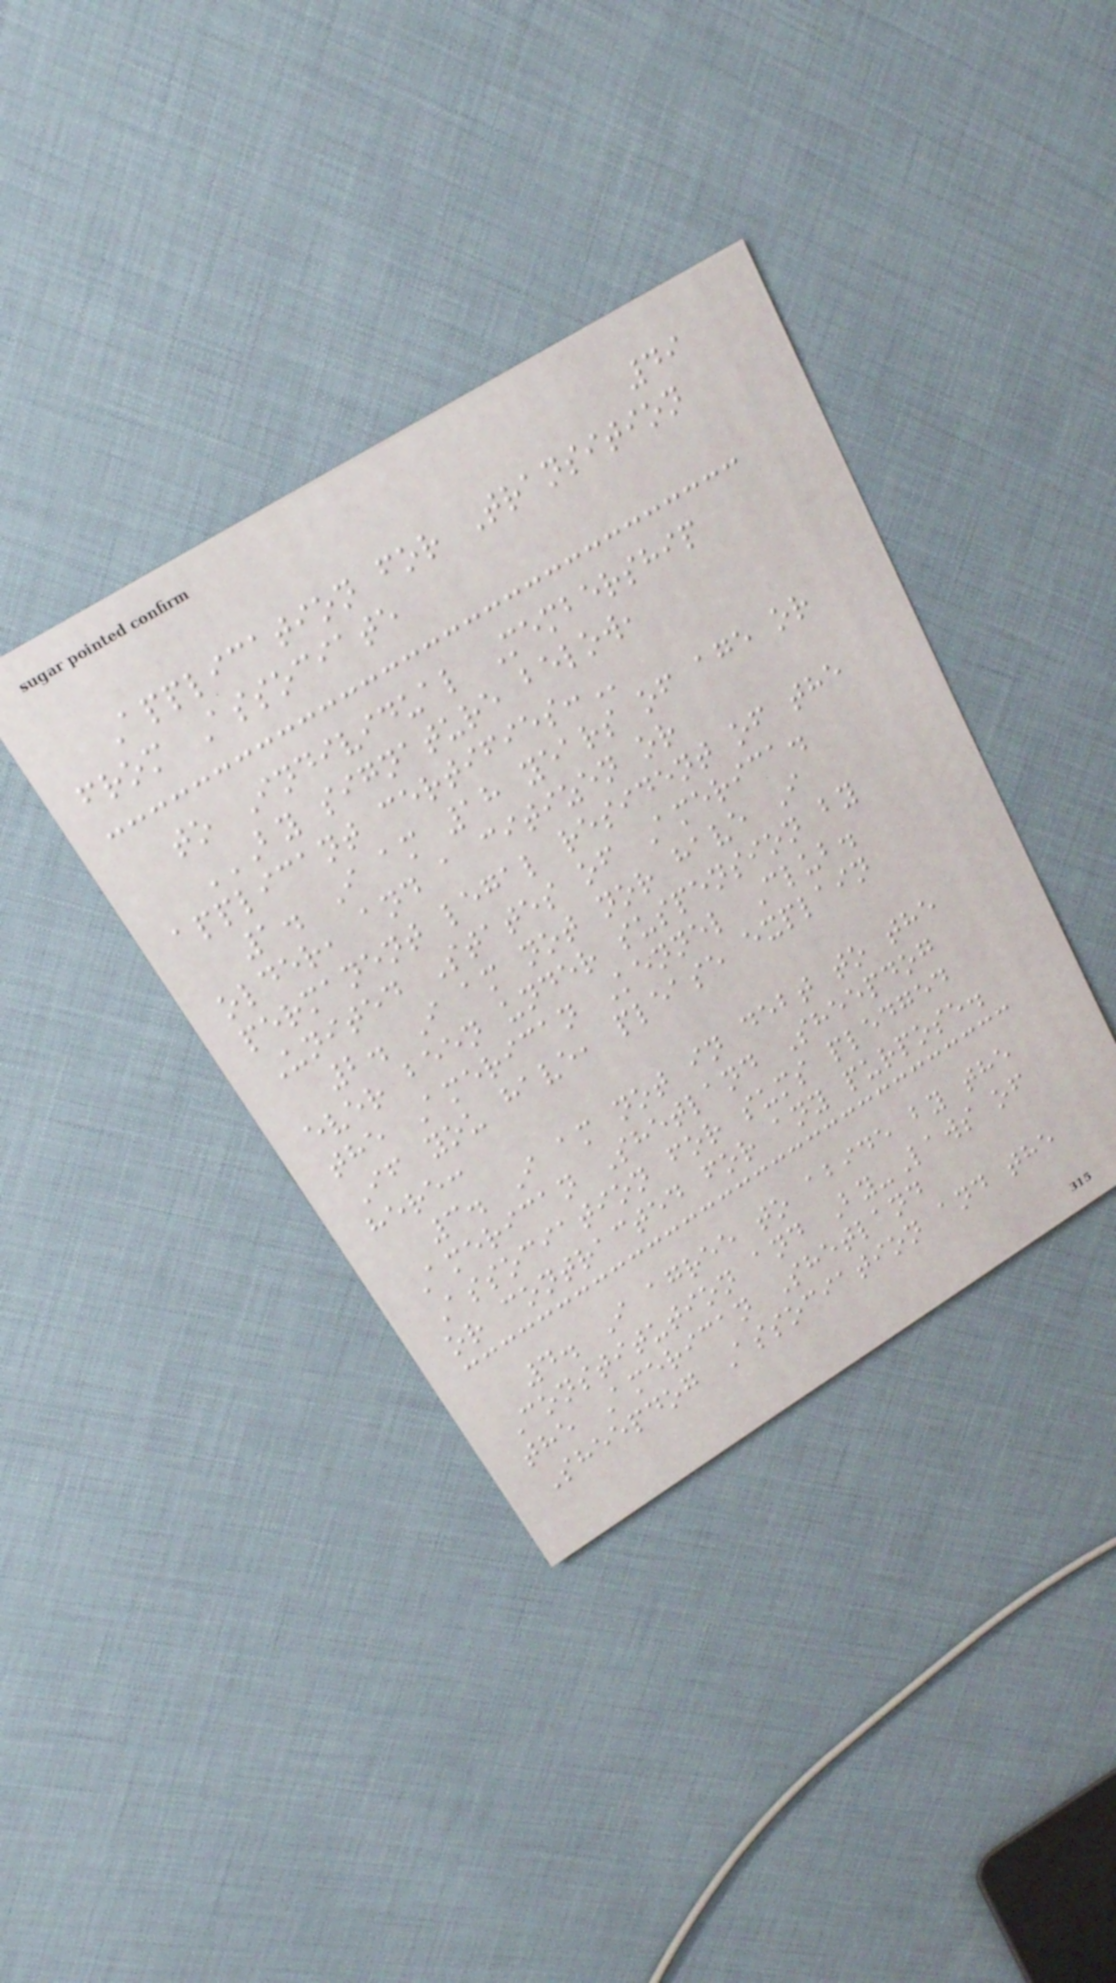49
Application for Transition
from Associate
to Individual Membership
BY SIGNATURE BELOW,
APPLICANT CERTIFIES:
1. I am 18 years of age or
older, and a citizen or
permanent legal resident of the
United States of America.
2. I am not nor have I
ever been under suspension by
the American Kennel Club.
If you have, please explain
here:
3. I am not in debt to the
American Shetland Sheepdog
Association for sums pledged
or contracted for any purpose.
4. I agree to abide by the
Constitution and By-Laws of
the American Shetland
Sheepdog Association and the
